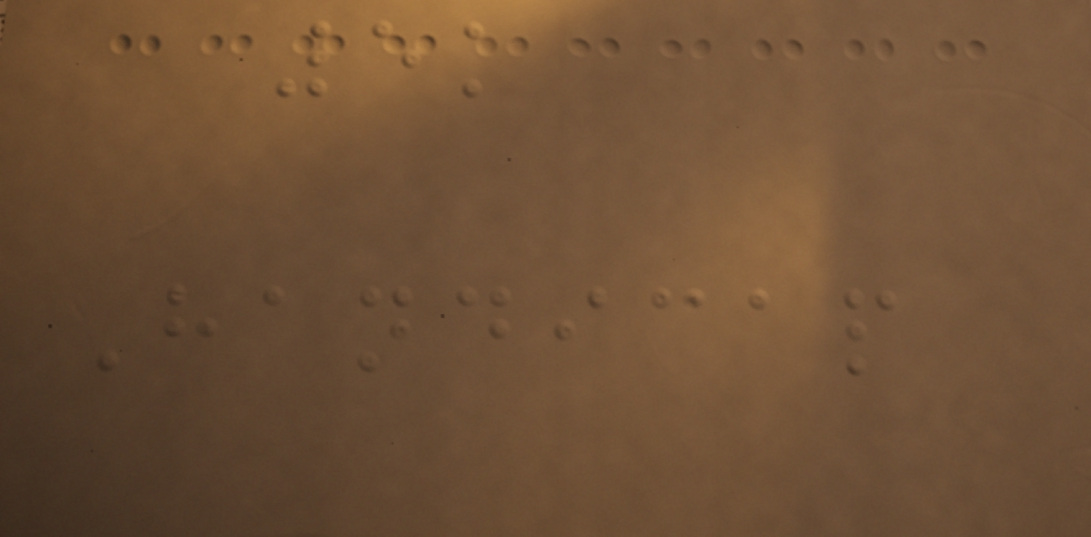5k
Handicap
